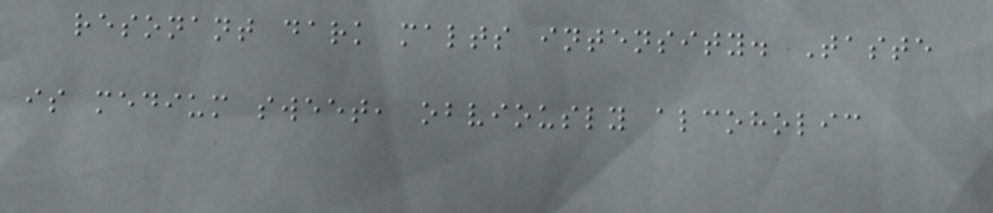resonant dark malts intensity. Taste
is medium sweet, obviously alcoholic
